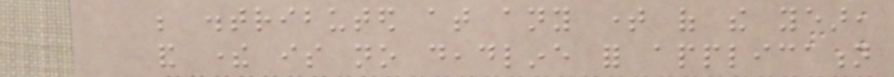be distributed at any time of the year,
and there is no deadline for application
